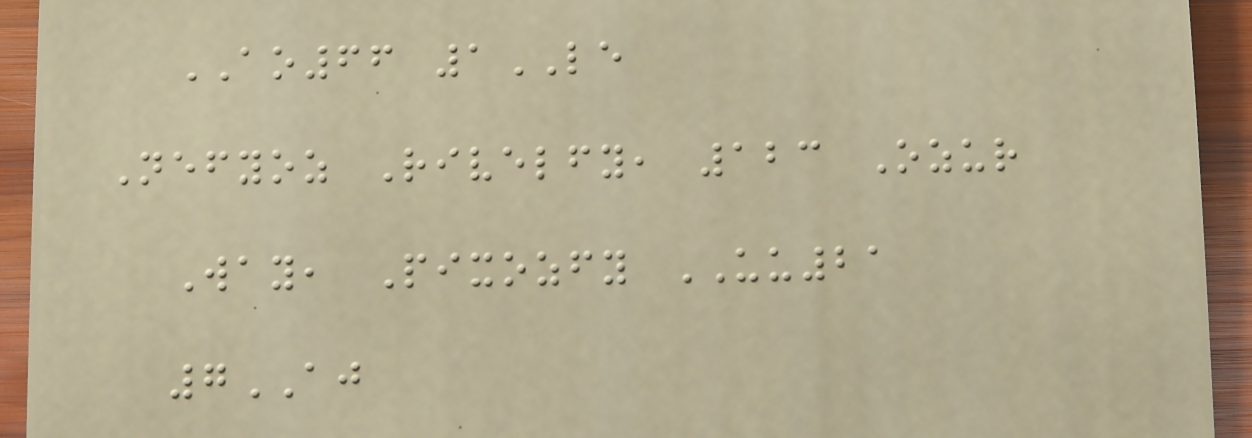AO66 1LE
Nefyoz Rivelfy, 123 Ozur
Way, Pixozfy UU21
7AJ
